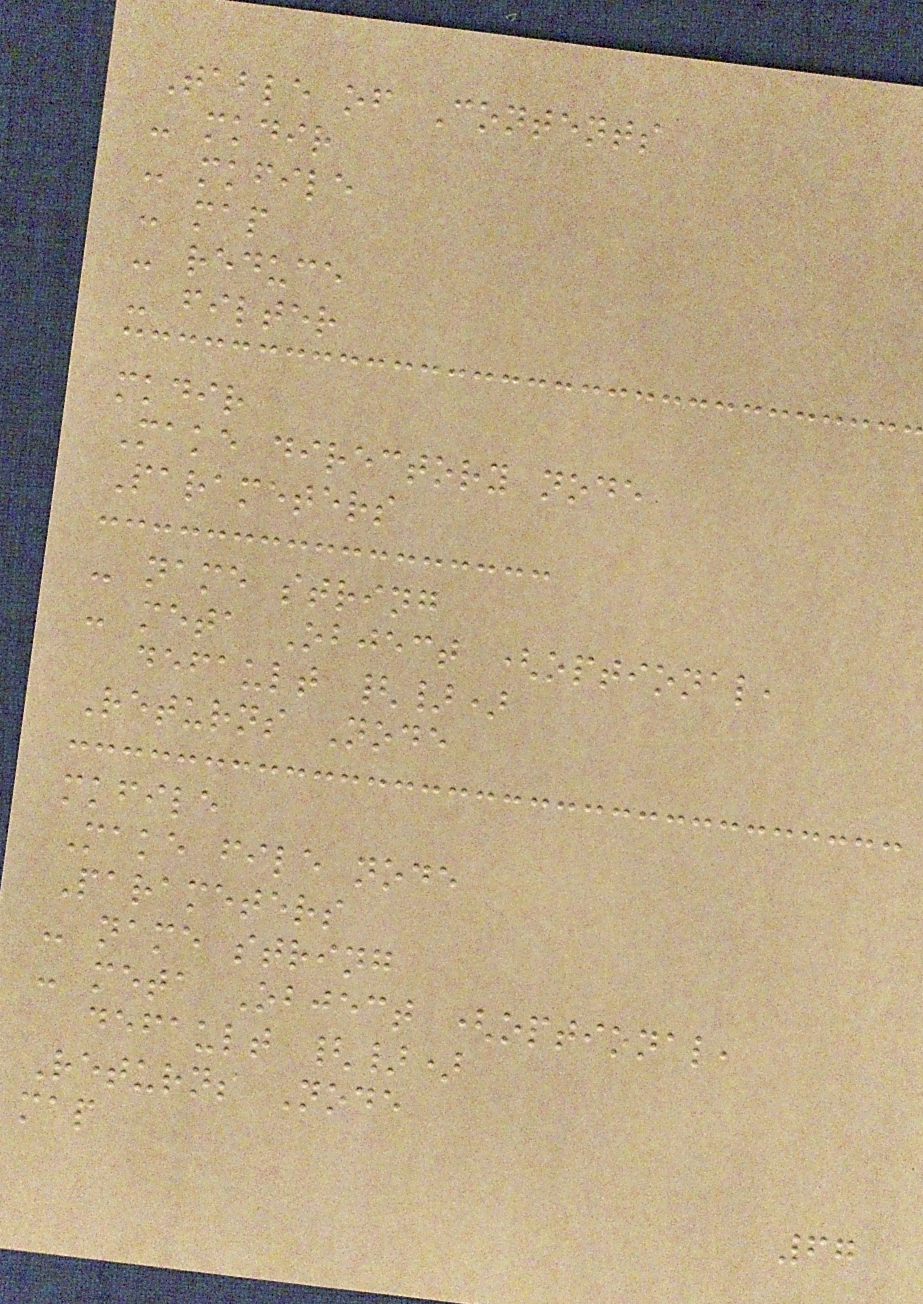Table of Contents
- mkdir
- mkfile
- map
- reduce
- filter
mkdir
Make directory node
Parameters
- name string
- meta Object (optional,
default {})
Returns Node
mkfile
Make file node
Parameters
- name string
- meta Object (optional,
default {})
Returns Node
map
67
